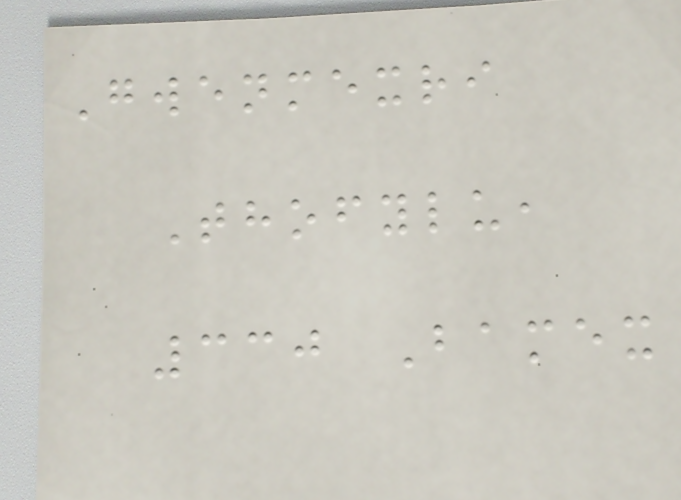Gwenmexri
Thofylu,
330 Bamex
